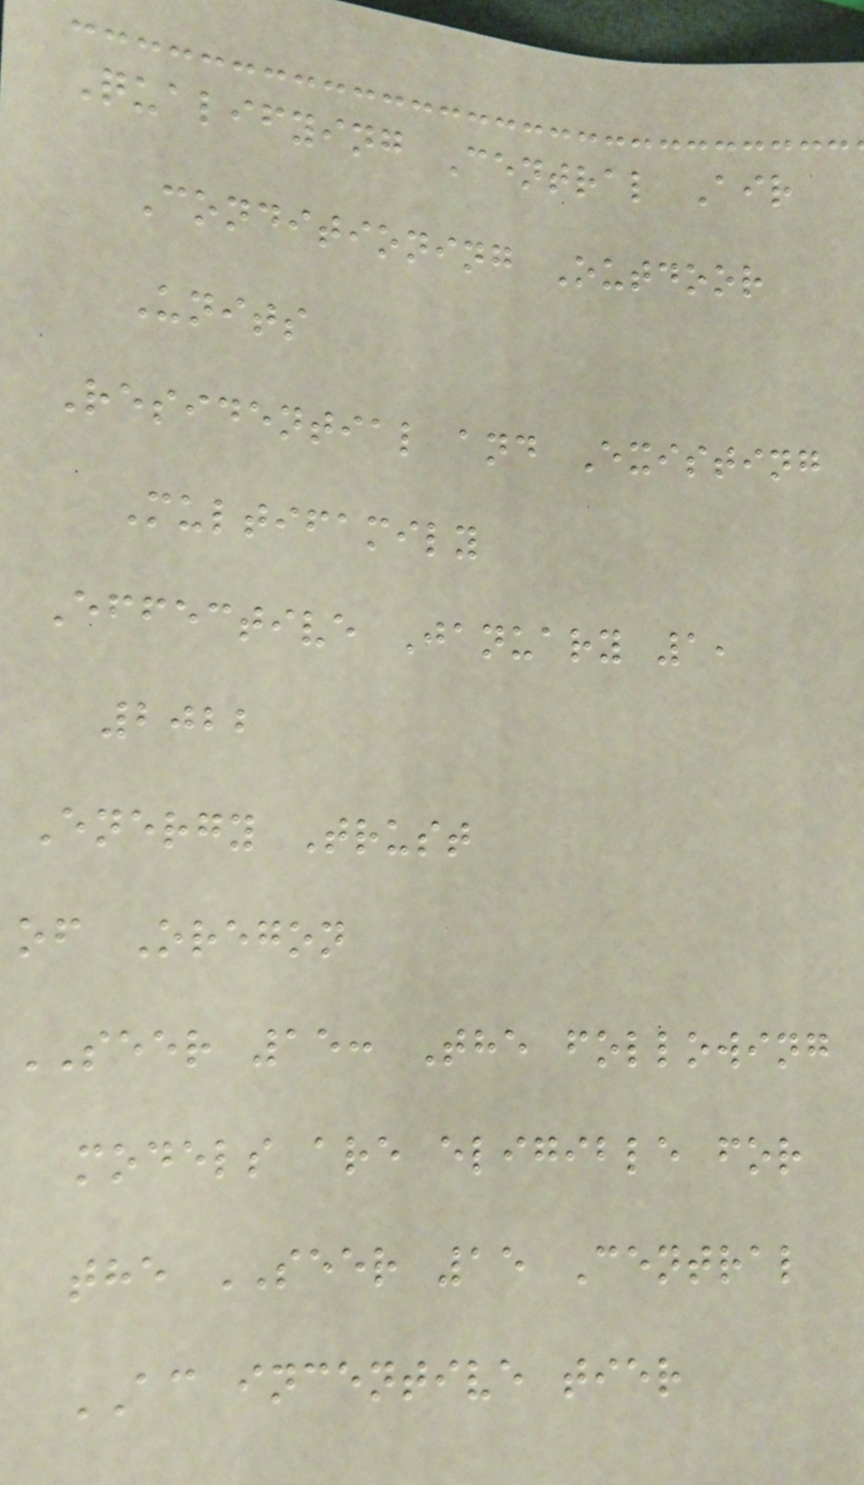Qualifying Central Air
Conditioning Outdoor
Units
Residential and Existing
Multifamily
Effective January 1,
2022
Energy Trust
of Oregon
SEER 15: The following
models are eligible for
the SEER 15 Central
AC incentive tier
